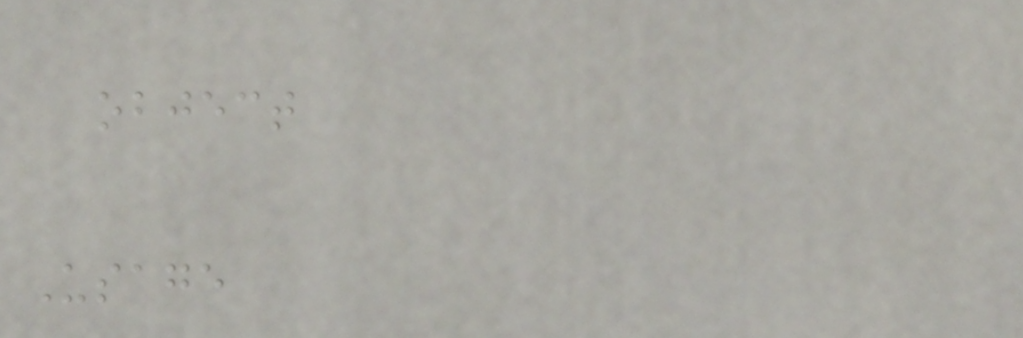object
Usage
